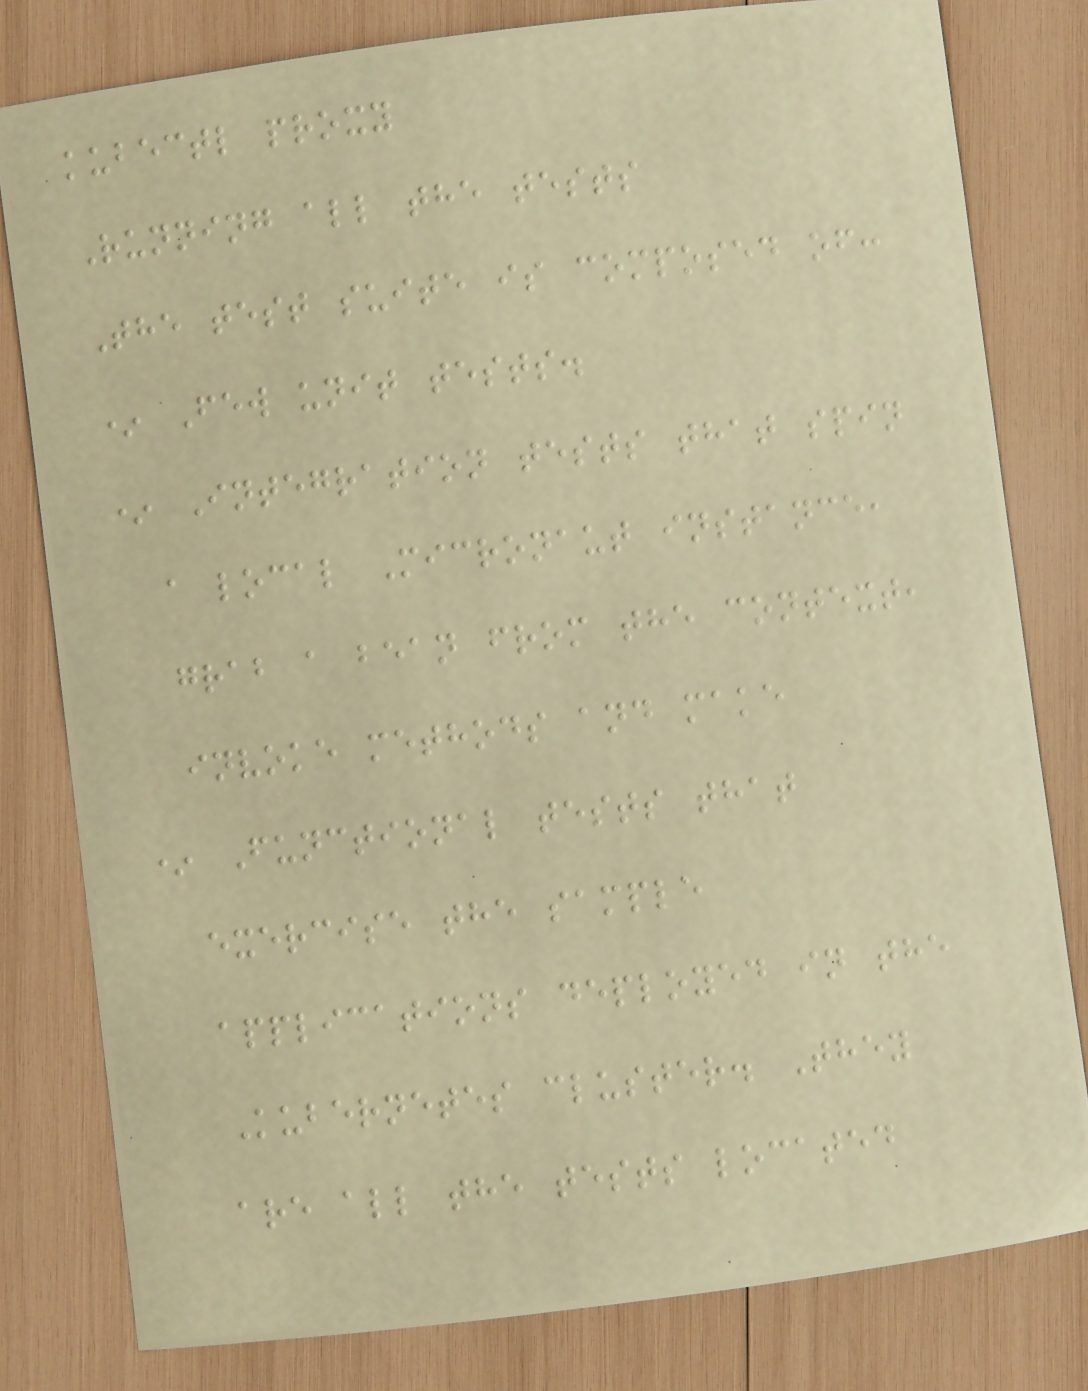kubectl proxy
Running all the tests
The test suite is composed of:
* Few unit tests.
* Integration tests that spin
a local Micronaut instance,
grab a bean from the context,
invoke methods and make
* Functional tests that
exercise the sample
applications deployed in the
Kubernetes cluster. They
are all the tests located
